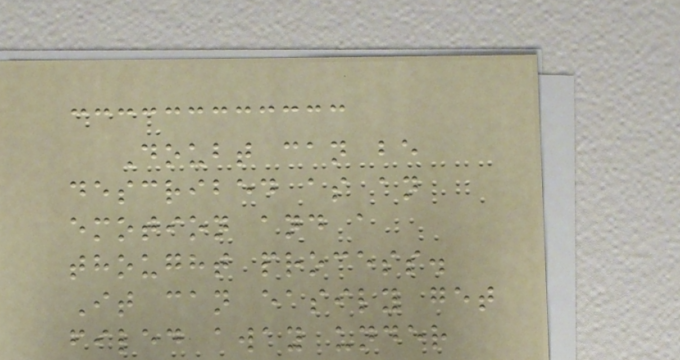Doubt can be
described as an
emotion and a
thought process.
It can easily get
filed away under
